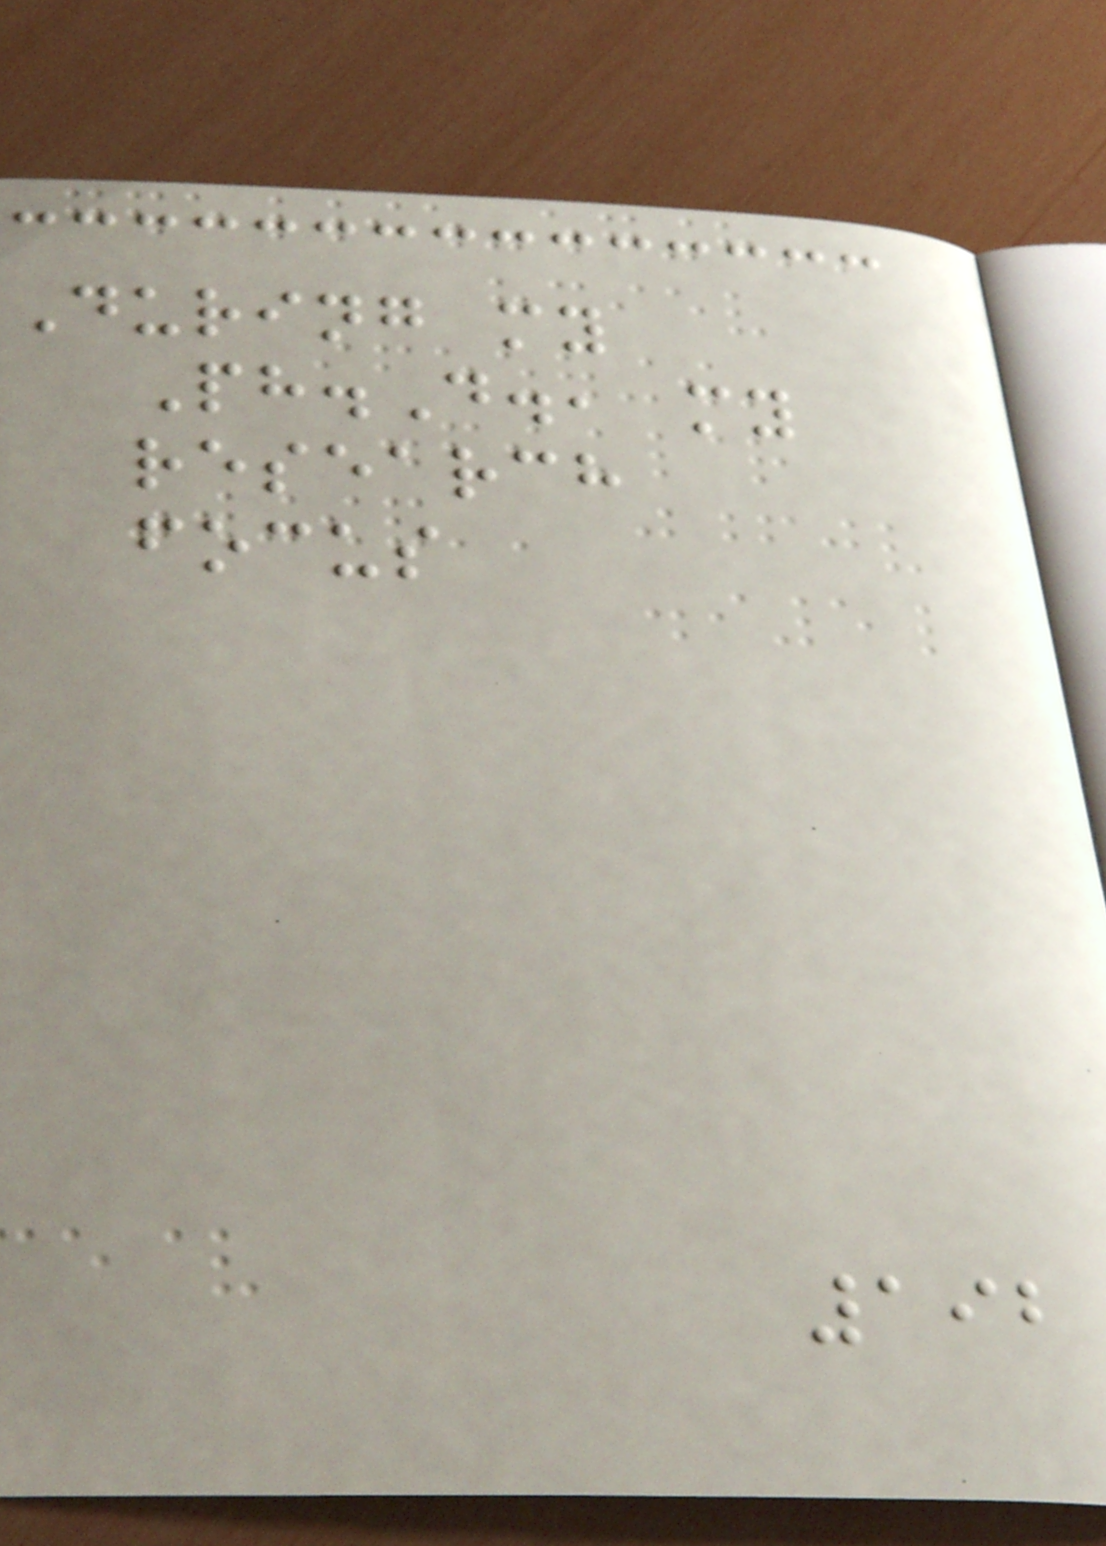During my
Ph.D., my
research
focus
192
